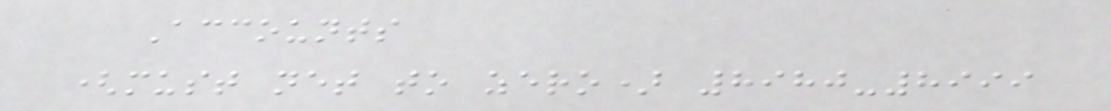Accounts
(must net to zero) 8980-8999
